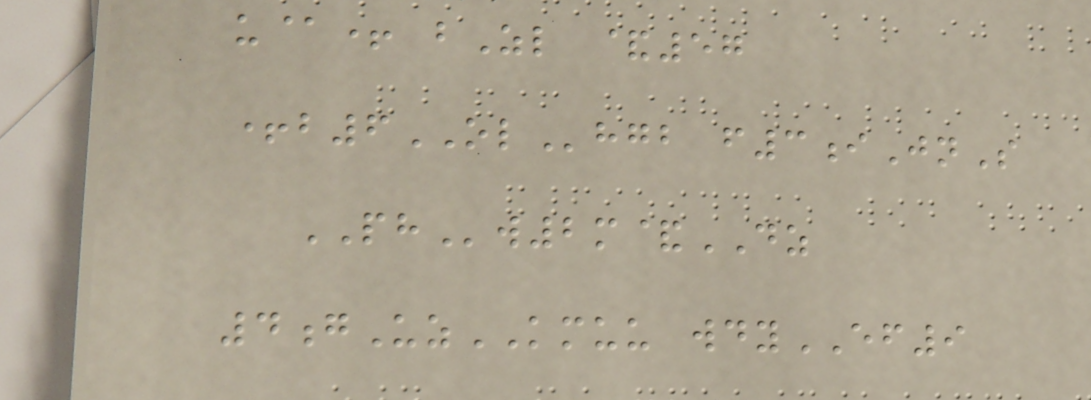u@+ bZl &57
+b6OLhgb f3iJnS
PHw2m&DZ
4gUzKMUU wdyEF9
